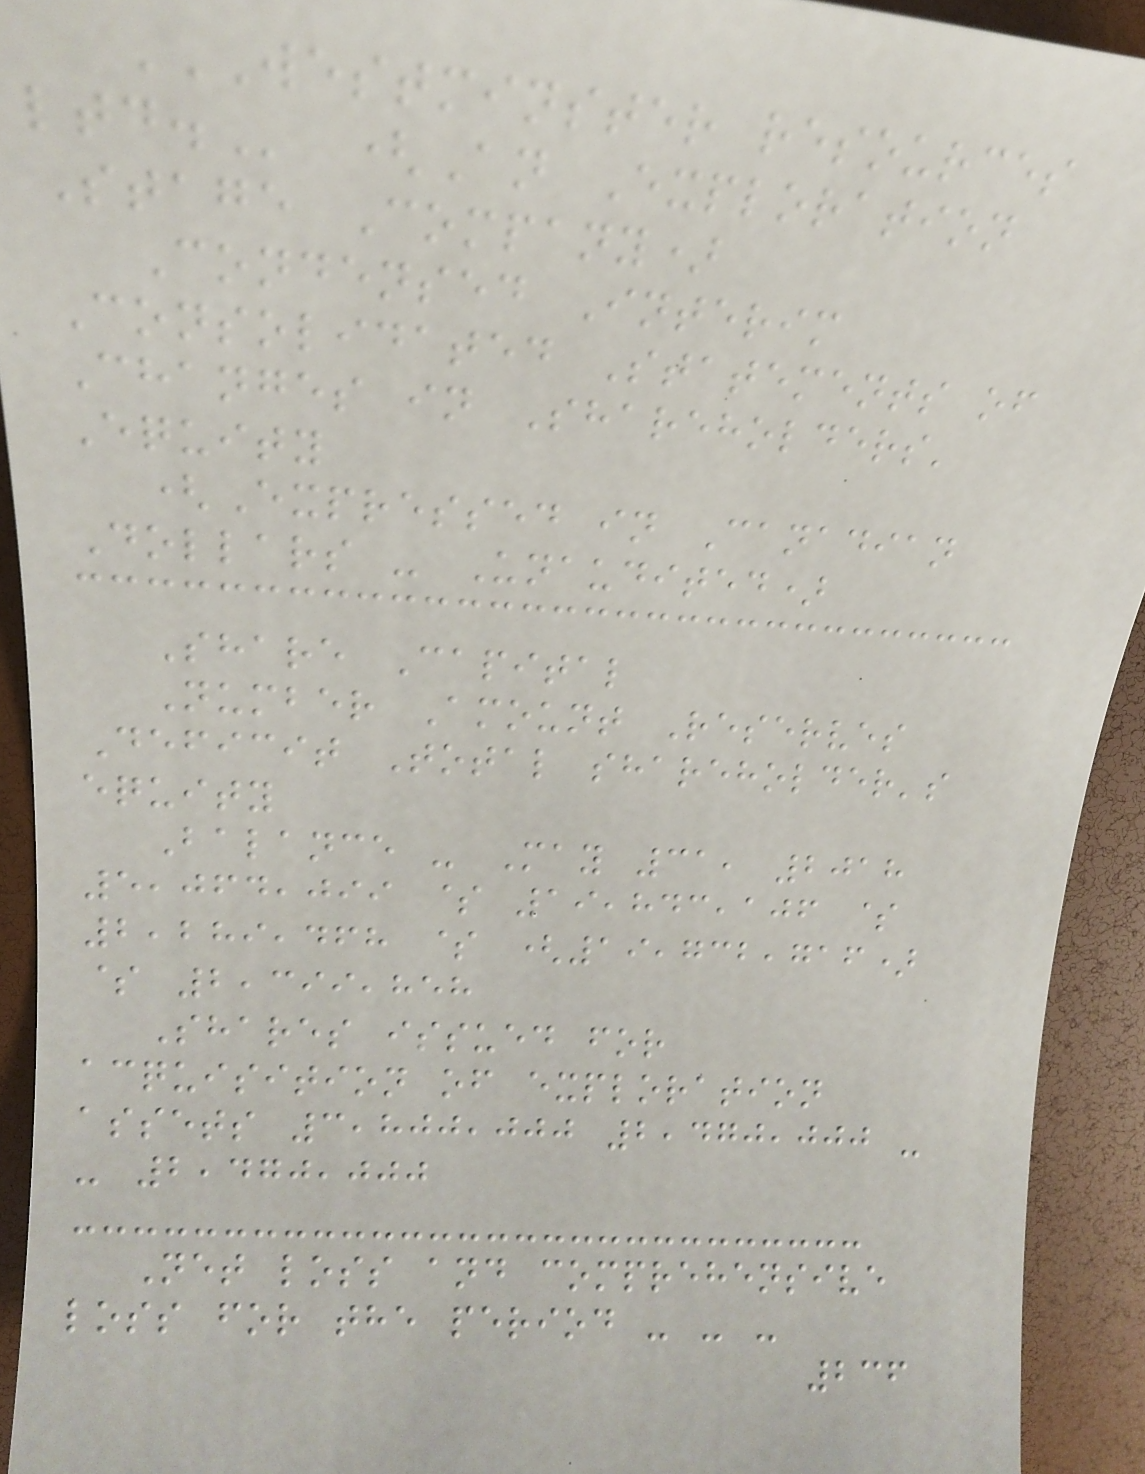WESTMINSTER RESOURCES
LTD. (An Exploration
Stage Company)
Condensed Interim
Consolidated Statements of
Changes in Shareholders'
Equity
(Expressed in Canadian
Dollars - Unaudited)
Share Capital
Number Amount Reserves
Deficit Total shareholder's
equity
Balance - May 31, 2018
5,064,099 $ 19,843,106 $
2,289,468 $ (19,732,716)
$ 2,399,858
Shares issued for
acquisition of exploration
assets 3,800,000 2,470,000 -
- 2,470,000
Net loss and comprehensive
loss for the period - - -
236
